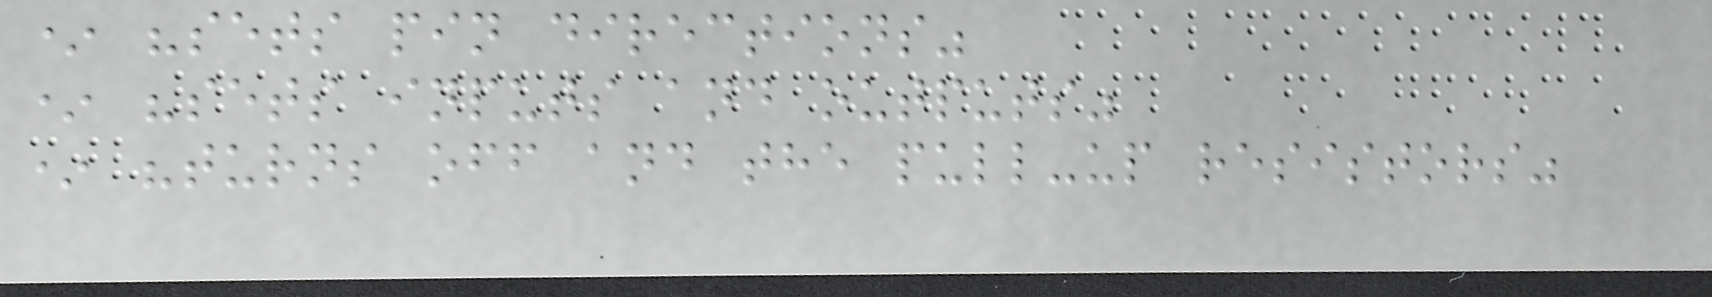* "sets pin directions"
* "sets inputs and outputs"
* "turns off and the pull-up resistors"
